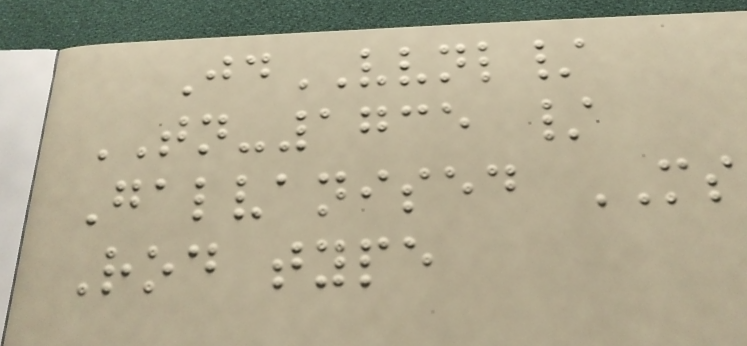JdVVNL/
TN-1735 /
Galvanised MS
Rod type
